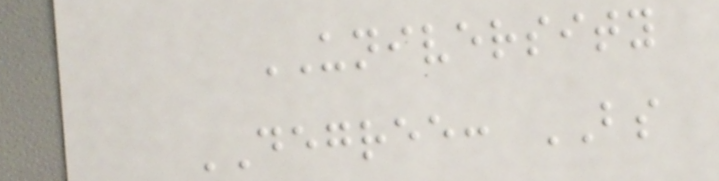UNIVERSITY
DEGREE: BS
